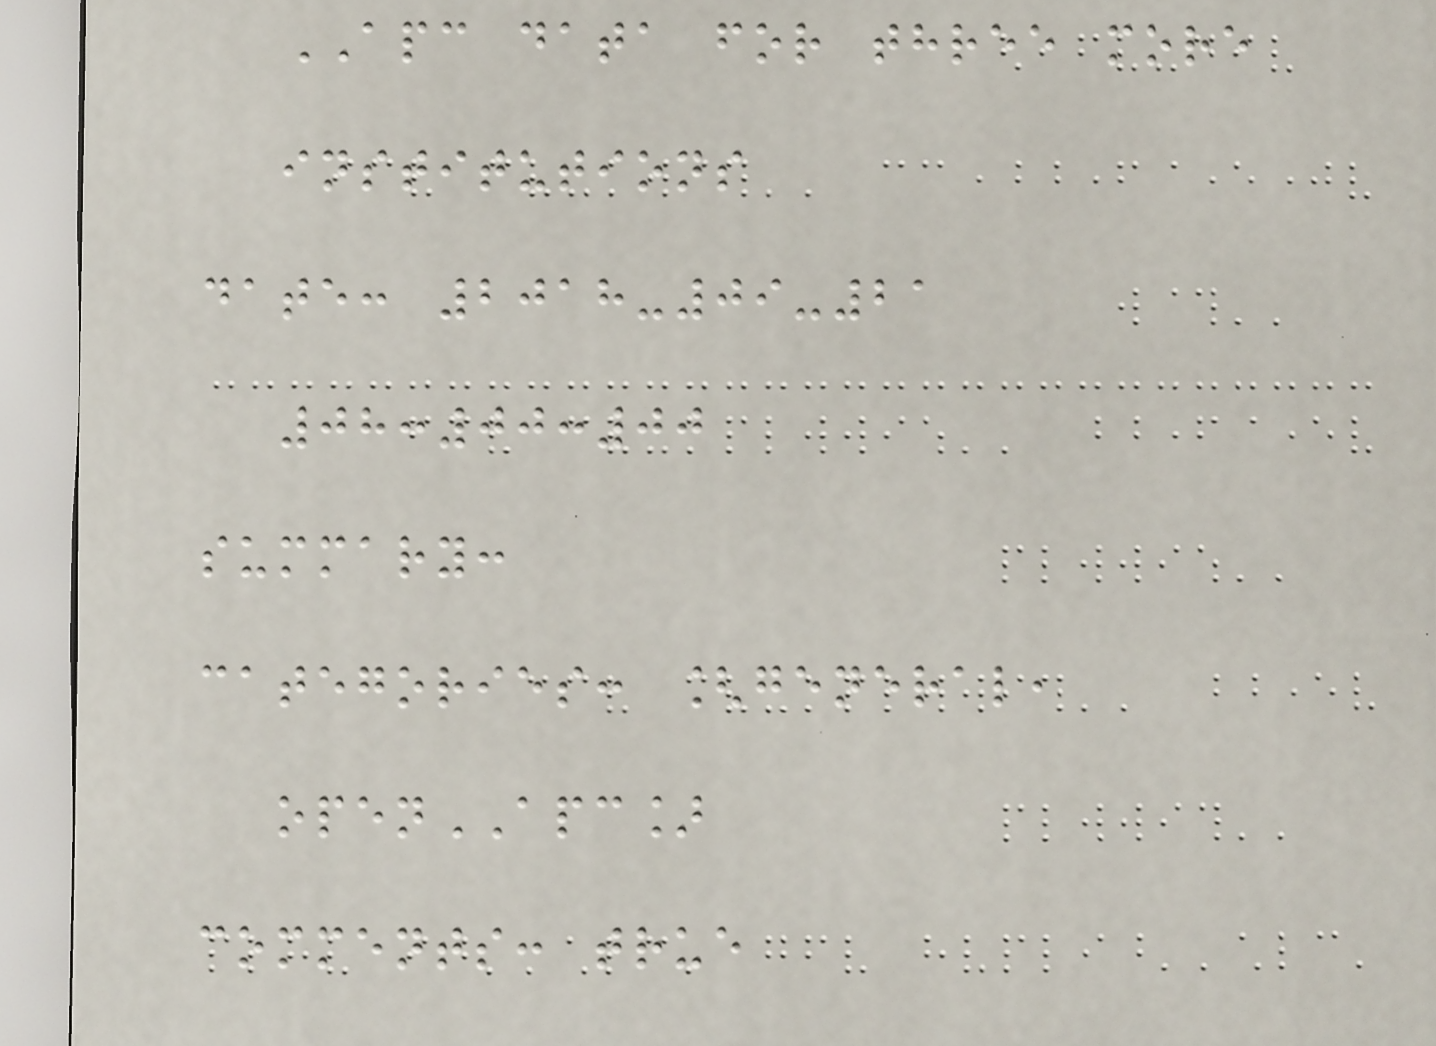APC data for three more
institutions
date: 2018-09-21
08:00:00
summary:
categories: [general,
openAPC]
comments: true
